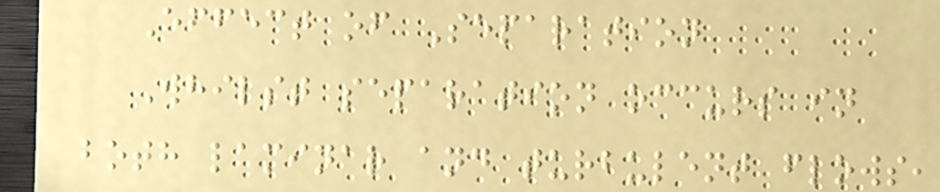Effect of Separation
Whilst separation occurs in
both laminar and turbulent flows,
